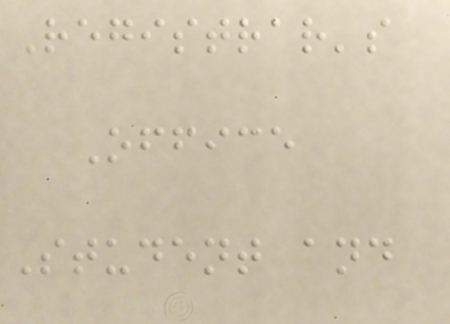Registrar's
Office
Student and
